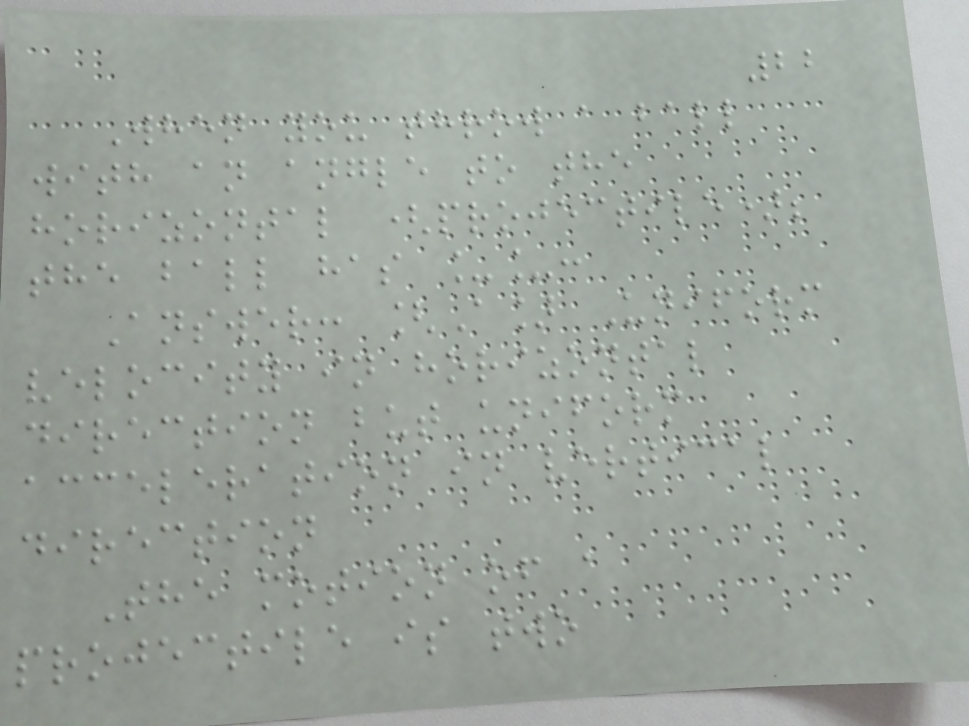22
When you throw a ball
with an angle to the
horizontal (projectile);
the ball has __:
Answer: [A] Uniform
velocity in horizontal
direction but uniform
acceleration in vertical
direction
The motion of a
projectile is two
